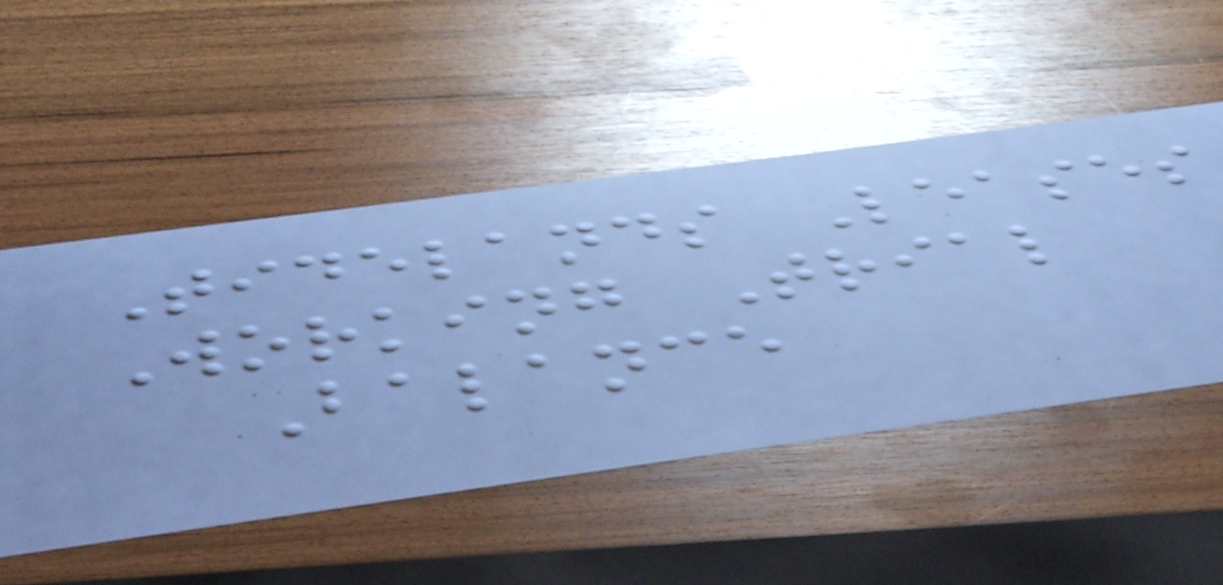Tidelands Leases
Working Trial
Balance
